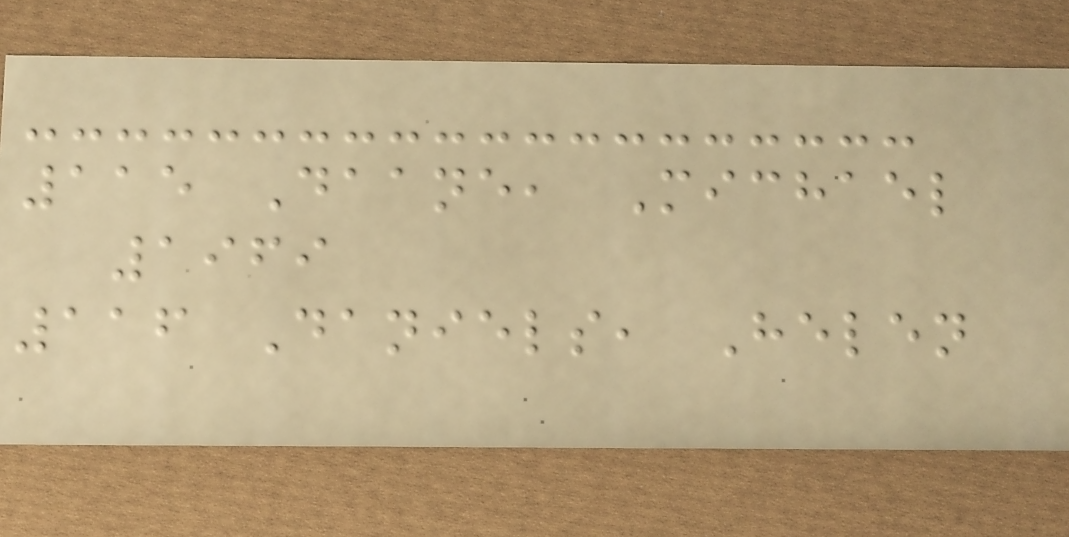115 Daane, Michael
1969
116 Daniels, Helen
